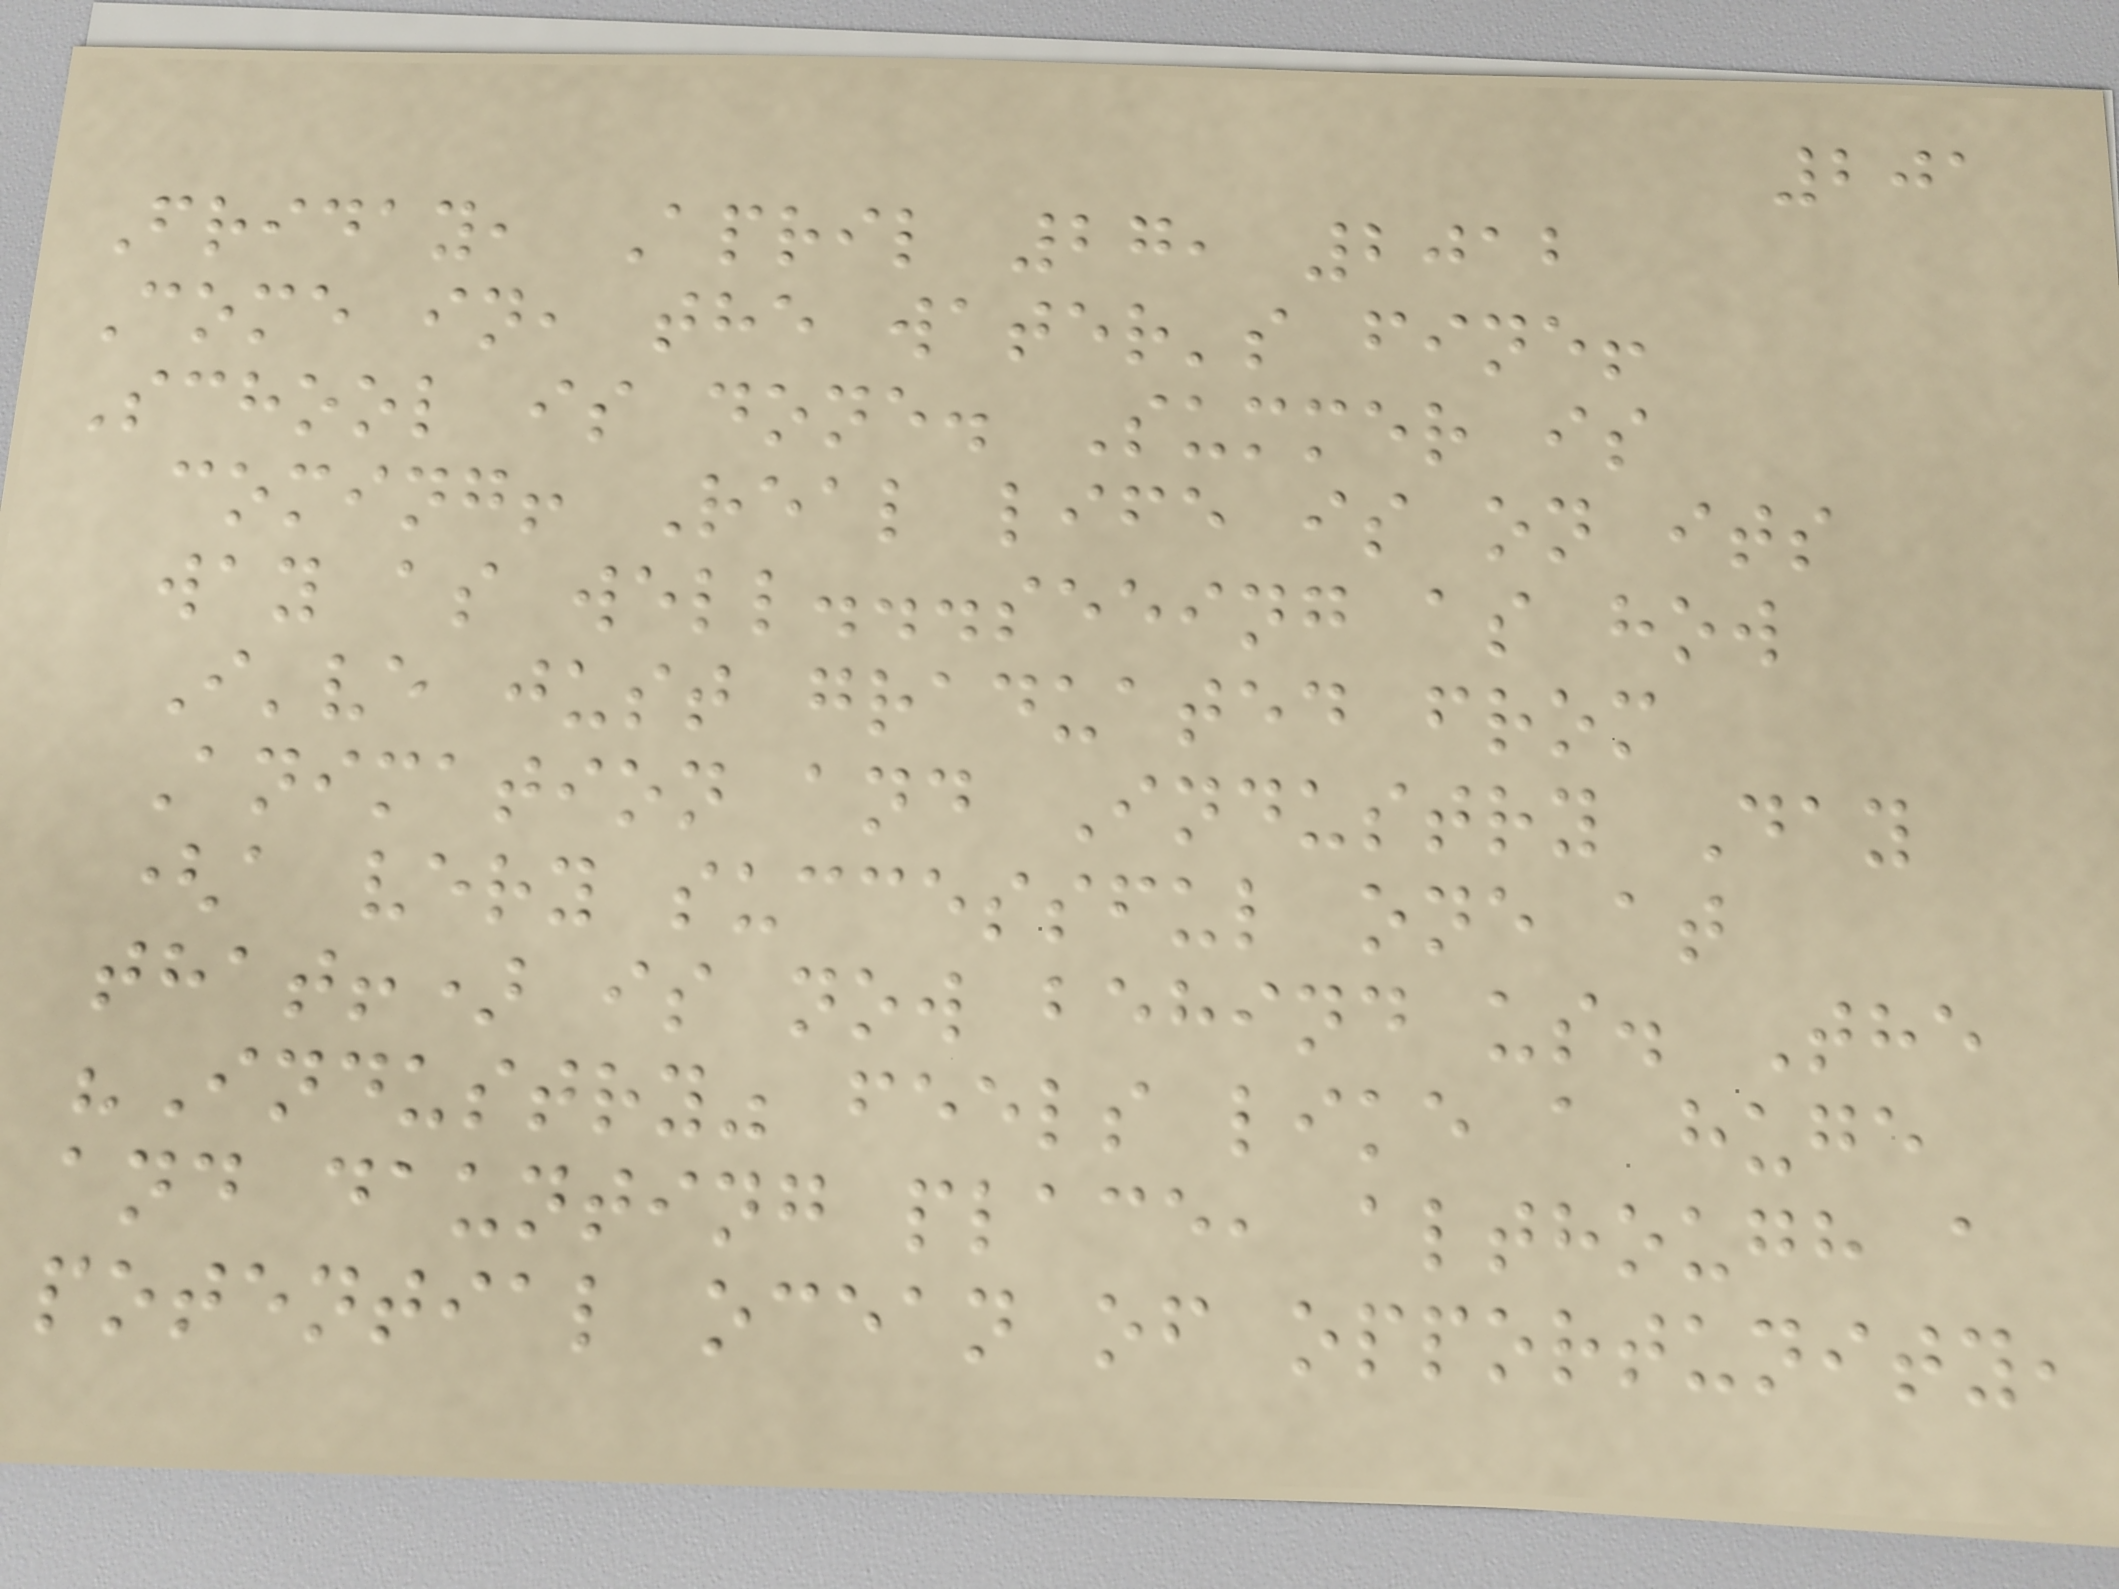201
Friday, April 27, 2012
Come in, the water's fine!
School is done. Summer is
coming! Real life is on its
way as well...seeing as how
I've just graduated from
Animation and Industry Day
(a very successful one at
that!) is now behind us. The
"Industry" feels like a huge
and daunting place, although a
potential ocean of opportunity,
